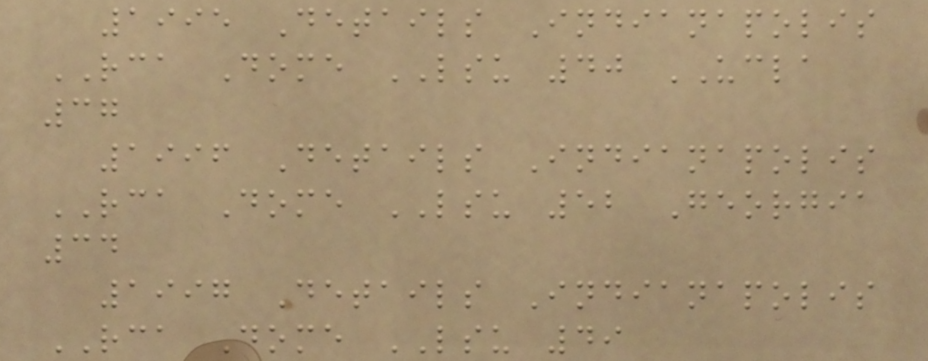1995 Details Indianapolis
RCA Dome LSU 40 UCLA
37
1996 Details Indianapolis
RCA Dome LSU 52 Georgia
34
1997 Details Indianapolis
RCA Dome LSU 49
